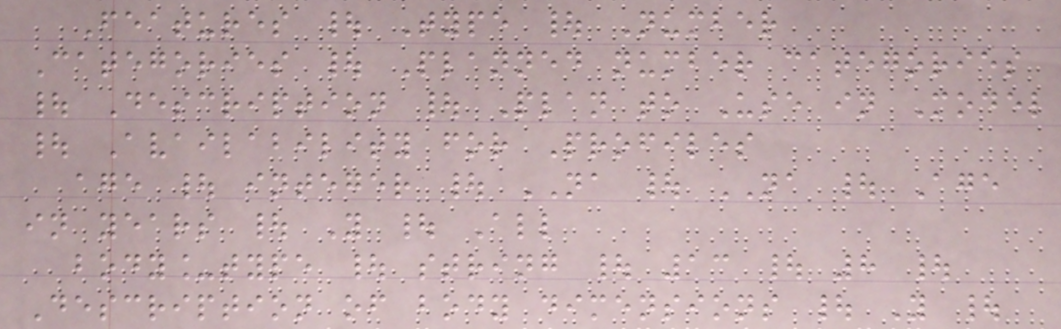Features | Type | Number
Categories | Planned number categories
| Description | Plan to Use in Model
| Availability for Profiles
age | integer | NA | NA | Age
in years | Y | All
body_type | string | 13 | 8 |
Description of body dimensions | Y |
